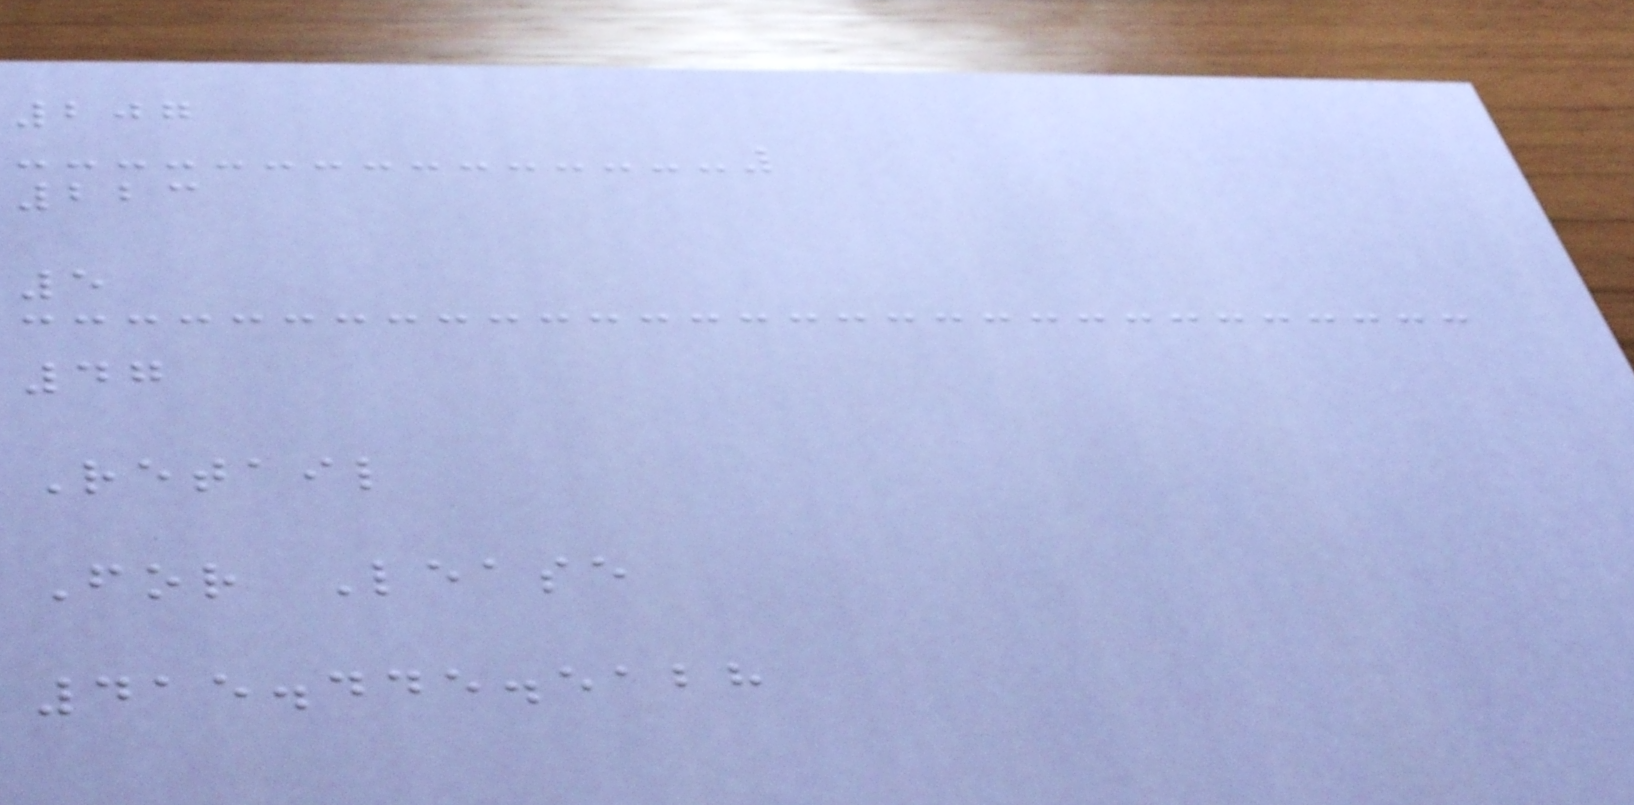207
223
5
47
Retail
For Lease
415.445.5128
